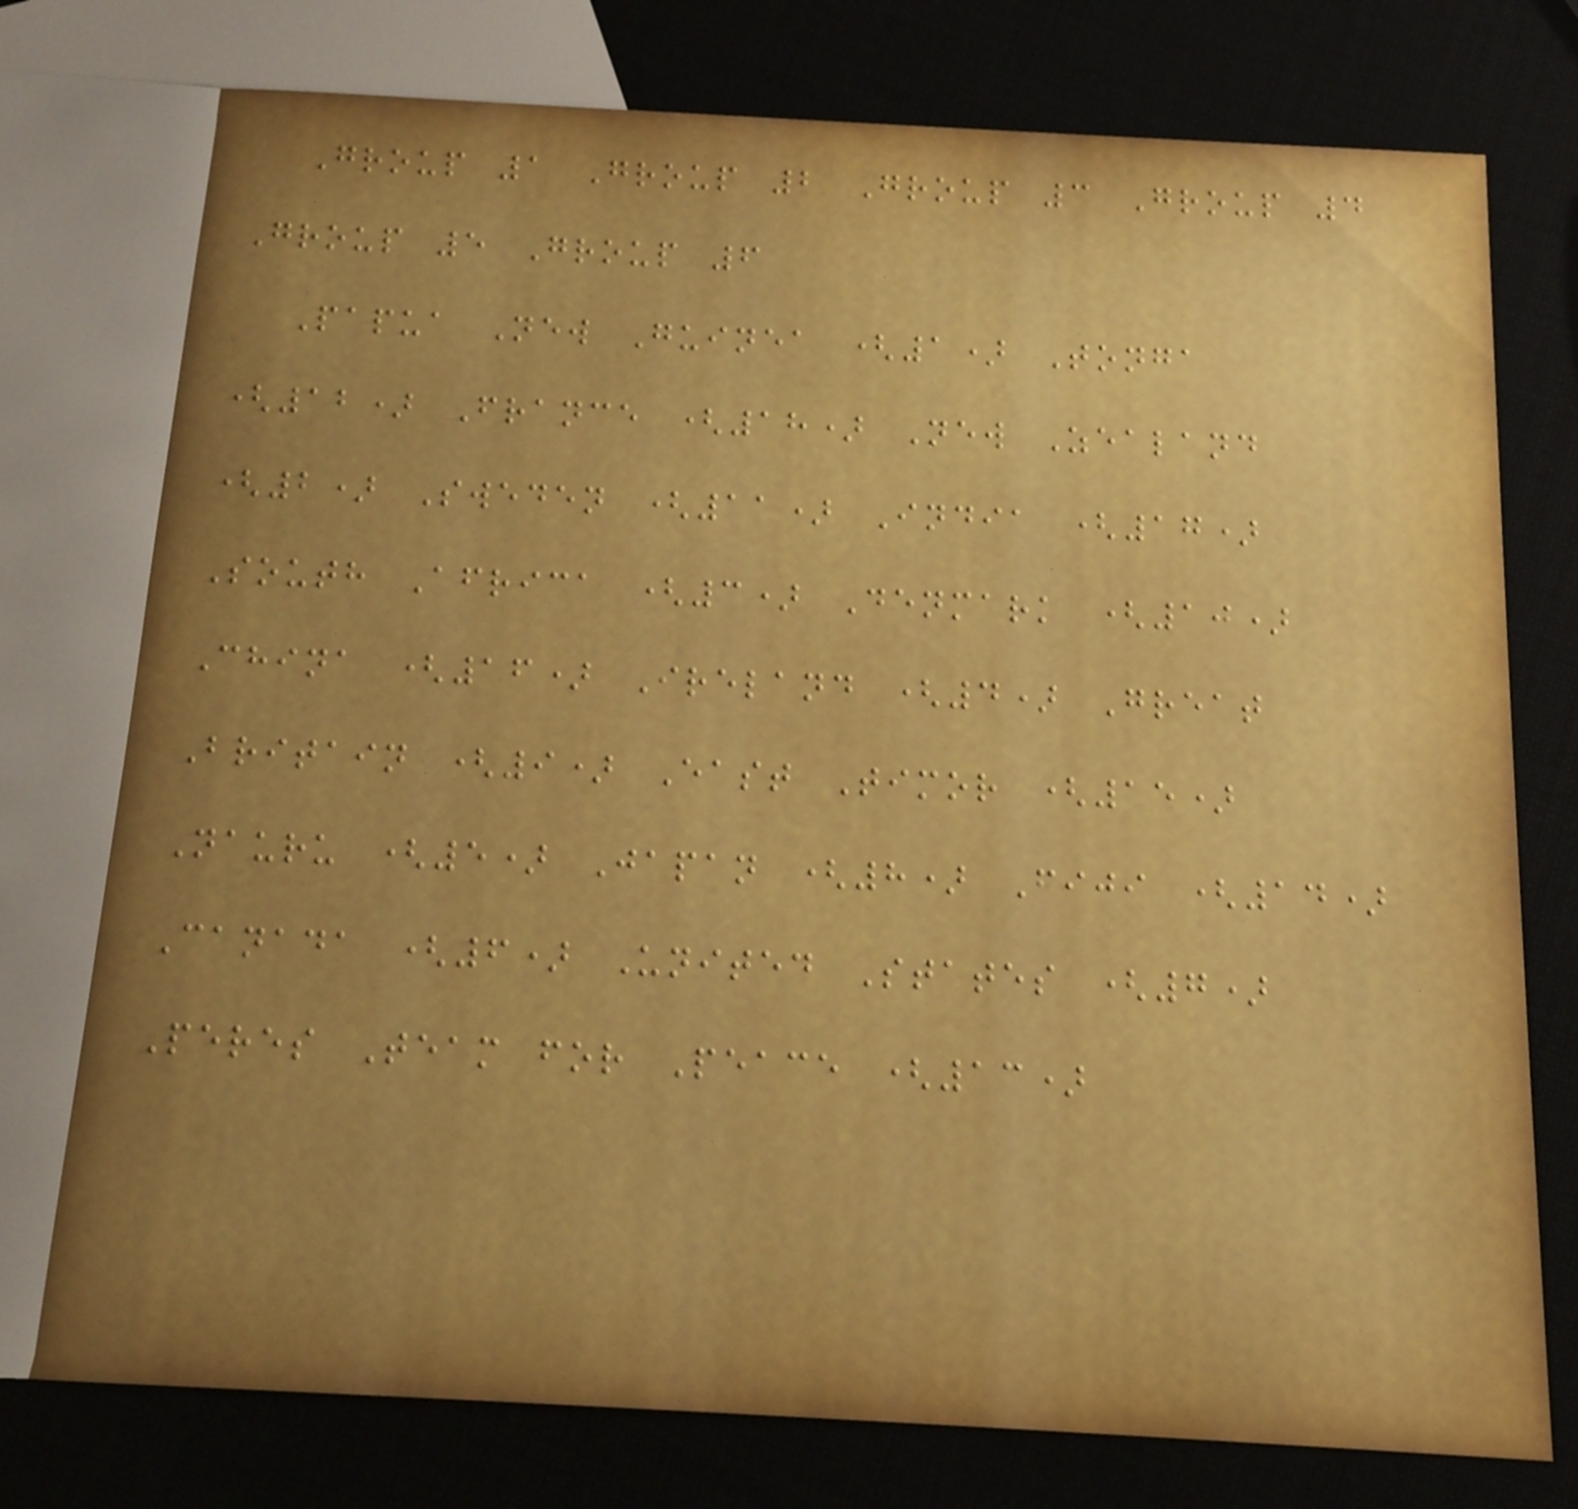Group 1 Group 2 Group 3 Group 4
Group 5 Group 6
Papua New Guinea (1) Tonga
(12) France (18) New Zealand
(2) Sweden (11) India (17)
South Africa (3) Denmark (10)
China (16) Ireland (4) Great
Britain (9) East Timor (15)
Nauru (5) Japan (8) Fiji (14)
Canada (6) United States (7)
Peres Team for Peace (13)
